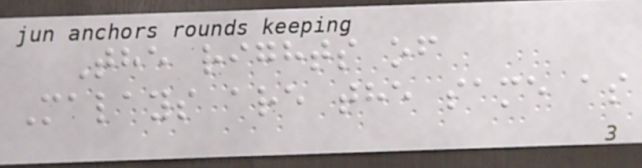The rights of
Malays are the same as
